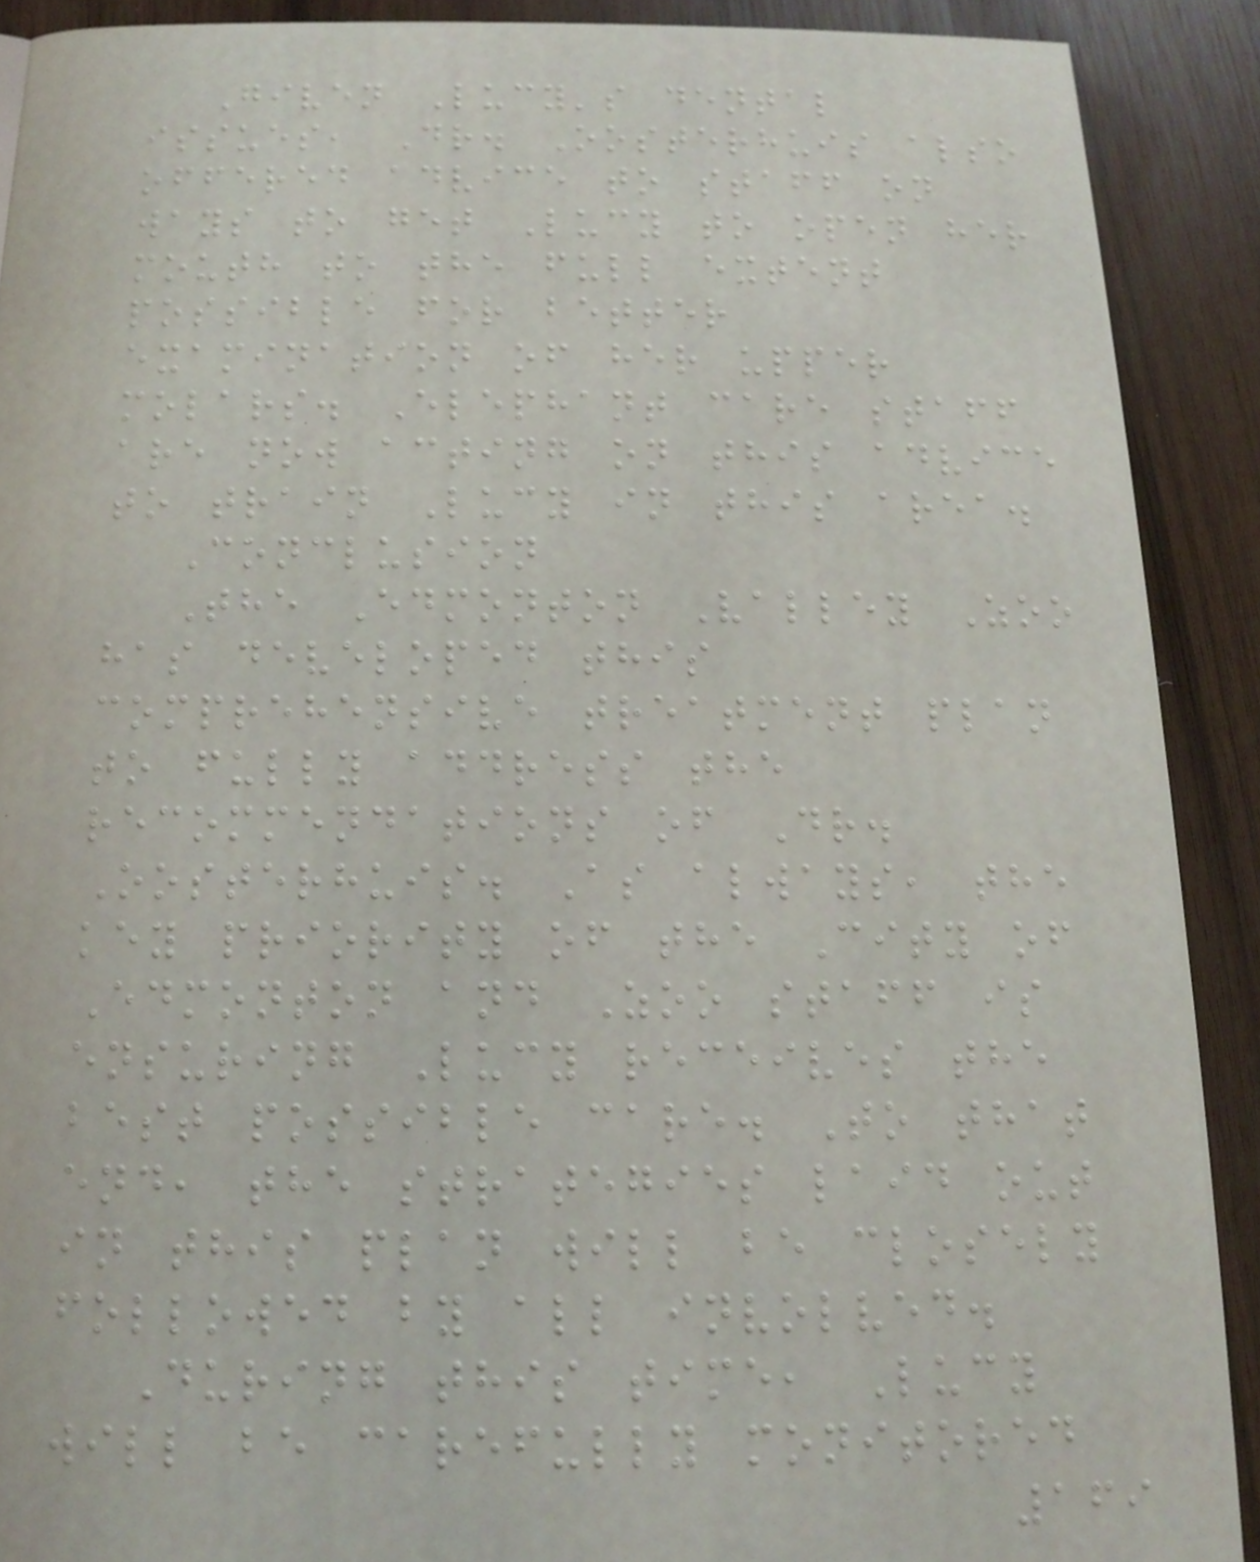Given Lucy's dental
issues, Dr. Oosterhuis also
offered advice to staff on
ways to get Lucy to open her
mouth to the full extent
possible for better
examination of her upper
molars. Elephant care staff
are now acting on this advice
to train Lucy in this area.
Conclusion
The Edmonton Valley Zoo
has developed this
comprehensive treatment plan
to fully address the
recommendations of Dr.
Oosterhuis. As always, the
key priority of the City of
Edmonton and Zoo staff is
ensuring Lucy receives the
best possible care. To that
end, the strategies laid out
in this plan will be closely
followed by all involved.
During this time, Lucy
will be carefully monitored
169
